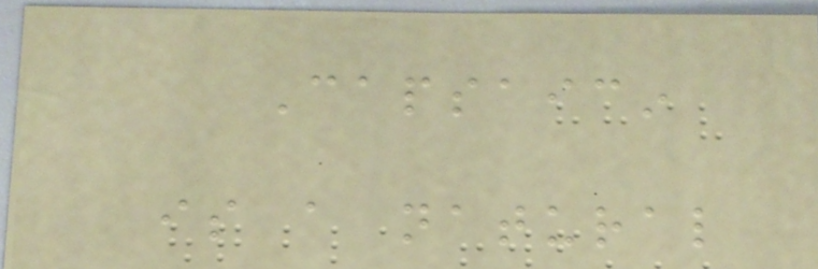Capsaicin
is a natural
